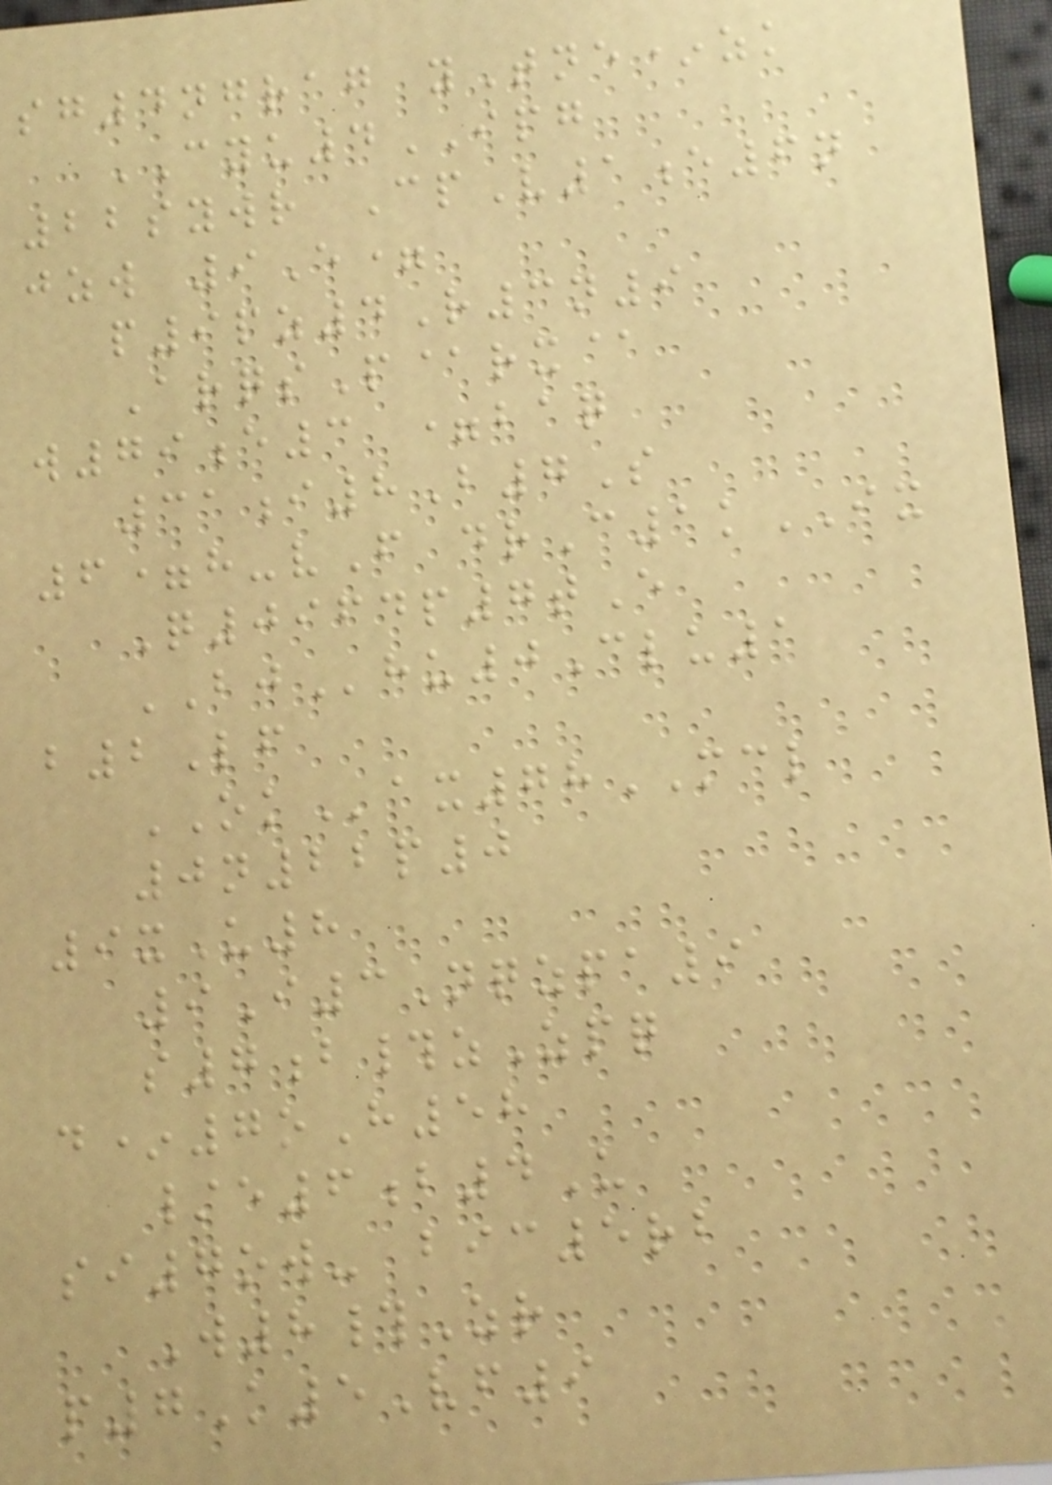sg4ngrag yTne*zk
CYU4IPG
22sywr CpV1e6n
jzw 9E=
p9pz4R3n9
ArqsP@rx@
w79e3 =baq
31i8B7S
6=h-vF drC1kIX
Q0964p7tE
BJhu0Clu1
b2Lf
OKax78MCL
0n22p0
9xU8
9I3Nqzpa9
s7b#zZpq
d*7oH58
/e6b4U
si7ow- bic5rb
W8#Zr
p7K5Vf9
